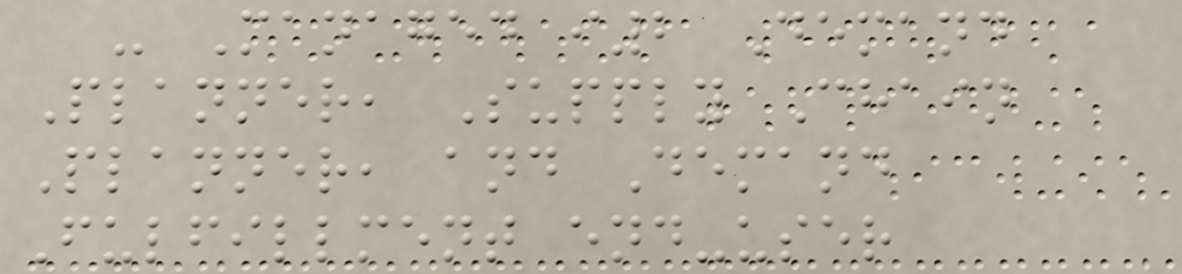- Managed i2 Demand
Planner, Supply Chain
Planner, and Demand
Fulfillment end-user
